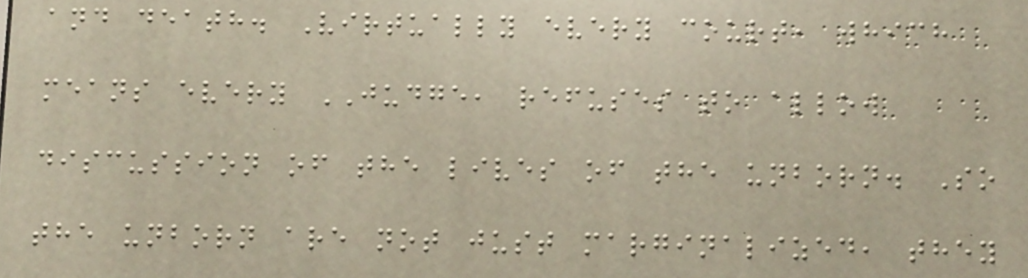and death. Virtually every court, which
means every JUDGE, refuses to allow
discussion of the lives of the unborn. So
the unborn are not just marginalized, they
